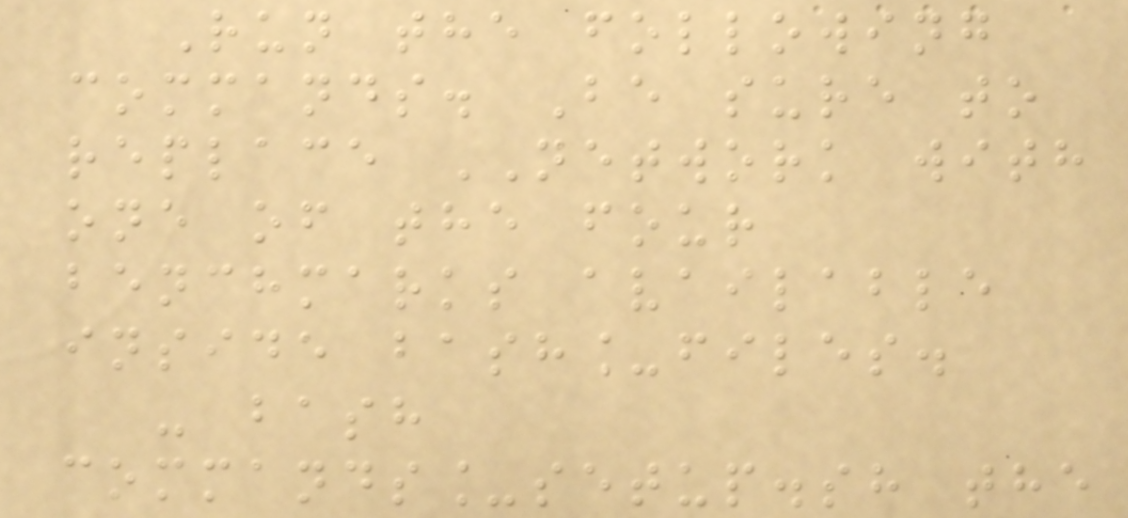Run the following
commands. Be sure to
replace NETWORK with
one of the four
benchmarks available
inside bash_files.
- bash
commands_setup.sh the
